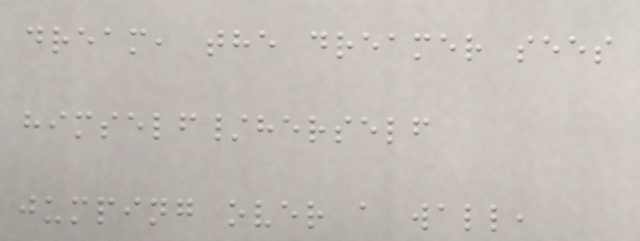dream, the dreamer sees
himself/herself
jumping over a wall,
